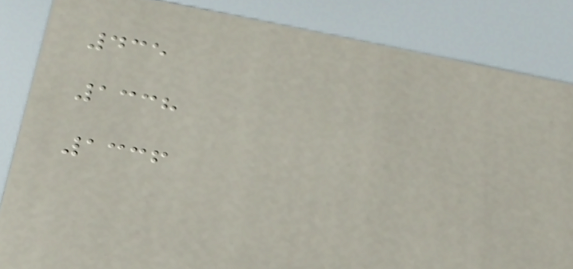435
1338
1336
